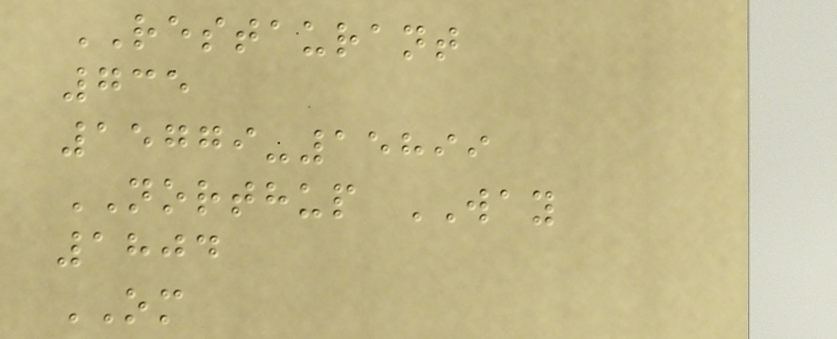RESTAURANT
735
15779-15899
NORTHUP WAY
1804
OM
